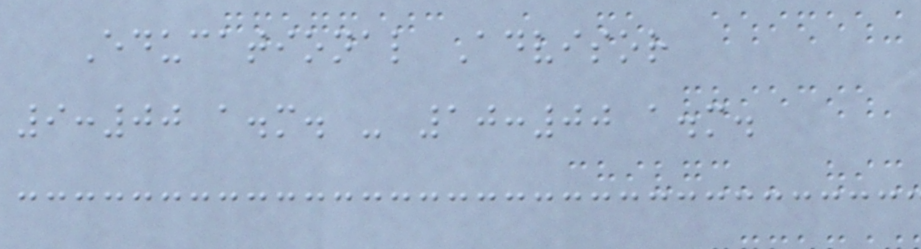Educational Advisor
9:00 a.m. - 10:00 a.m.
